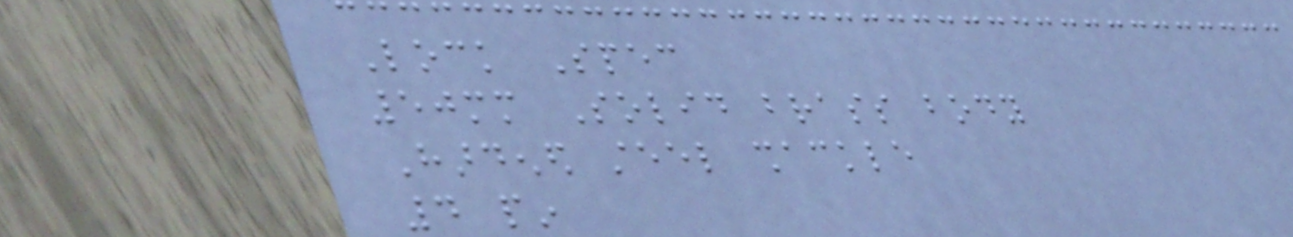Lock Spec
50mm Solid brass body
Hardened steel shackle
4 pin
